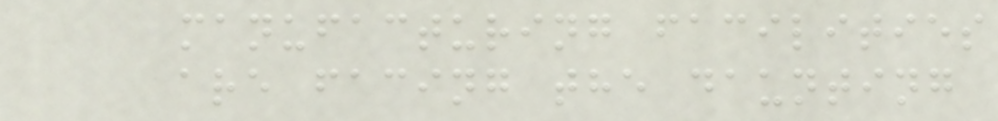manufacturing facilities
are facing the daunting
